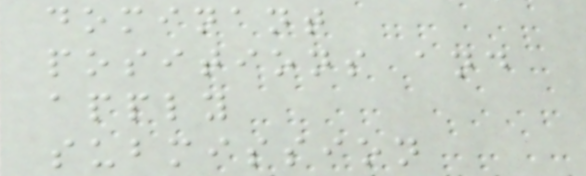dominant
positions and
apply
submission
